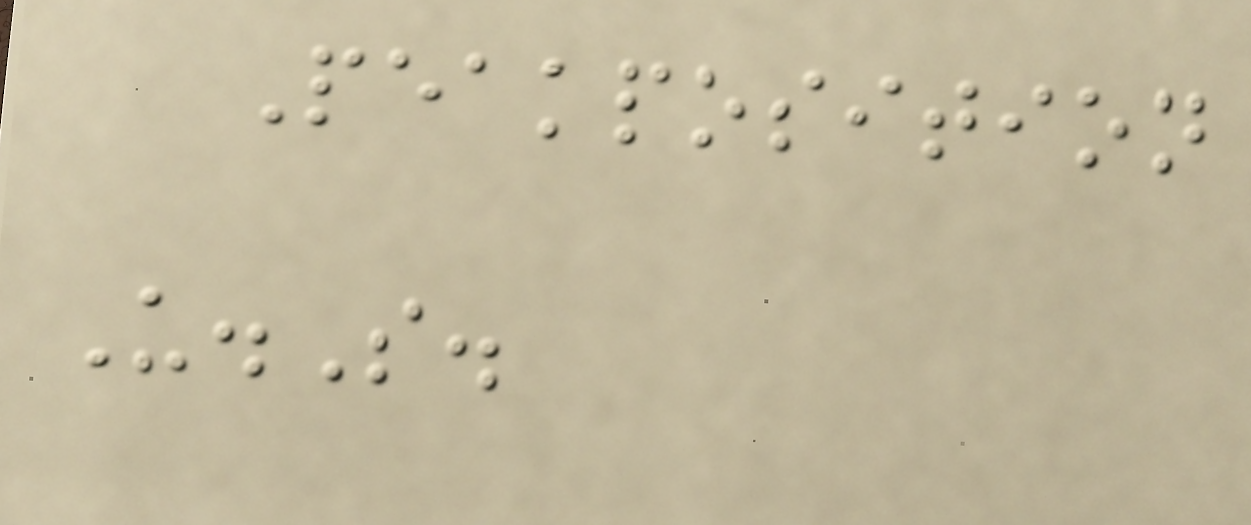Peakposition
U.S.
